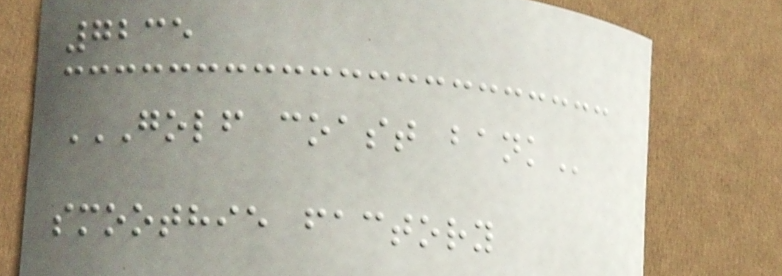7235
GOLF COAST BANK
smoothie factory
